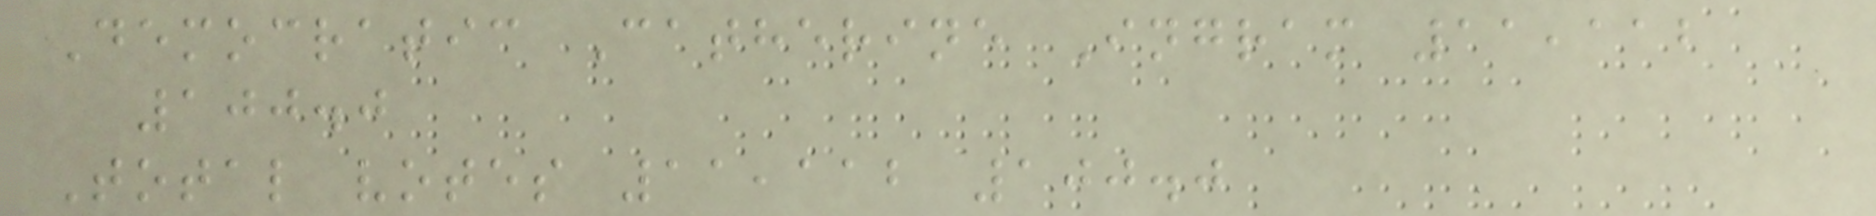Democratic Catherine Ingram 11,112
100.0
Total votes 11,112 100.0
